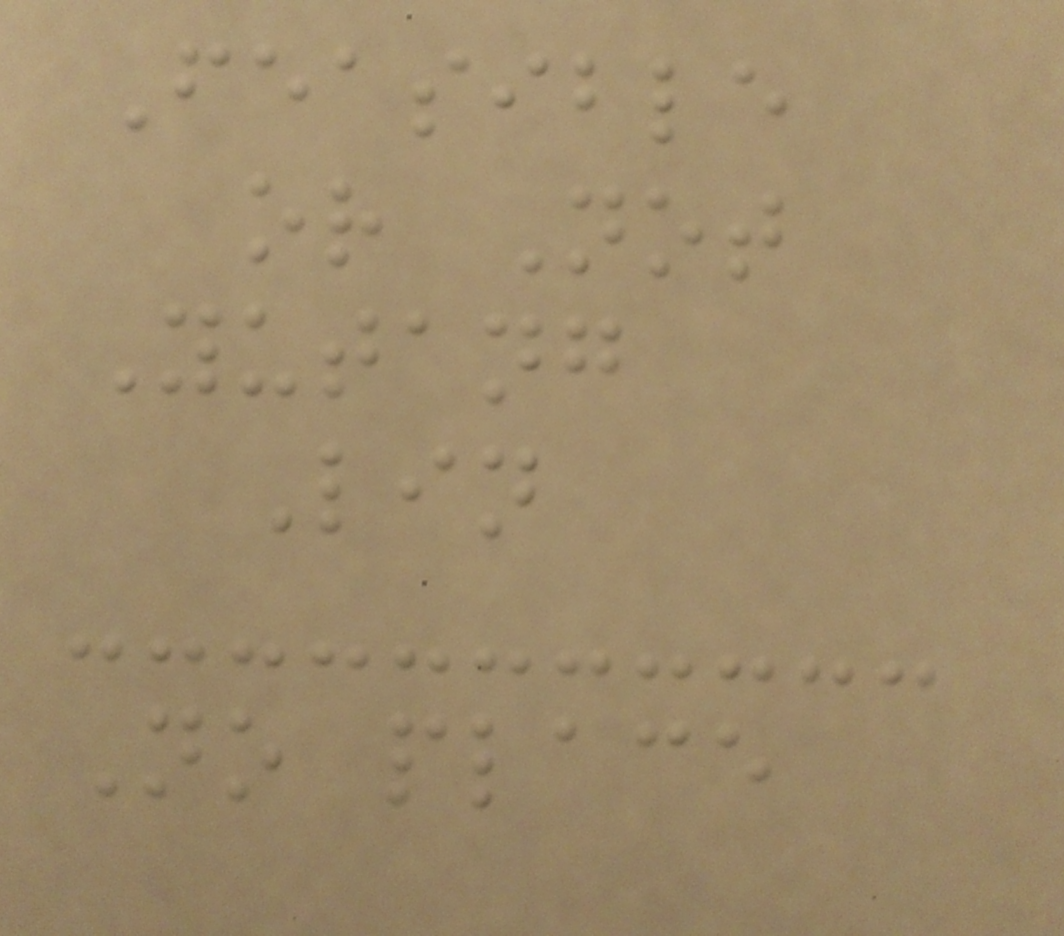Feasible
or Not
Yutang
Lin
No place
